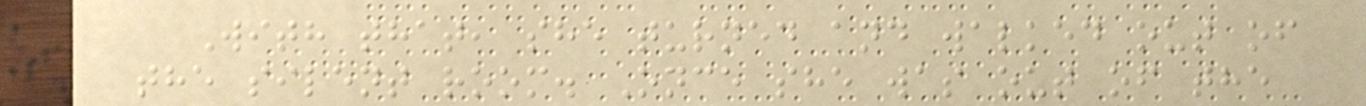With that, she turned and walked out of
the silent room. Once she was out of the
